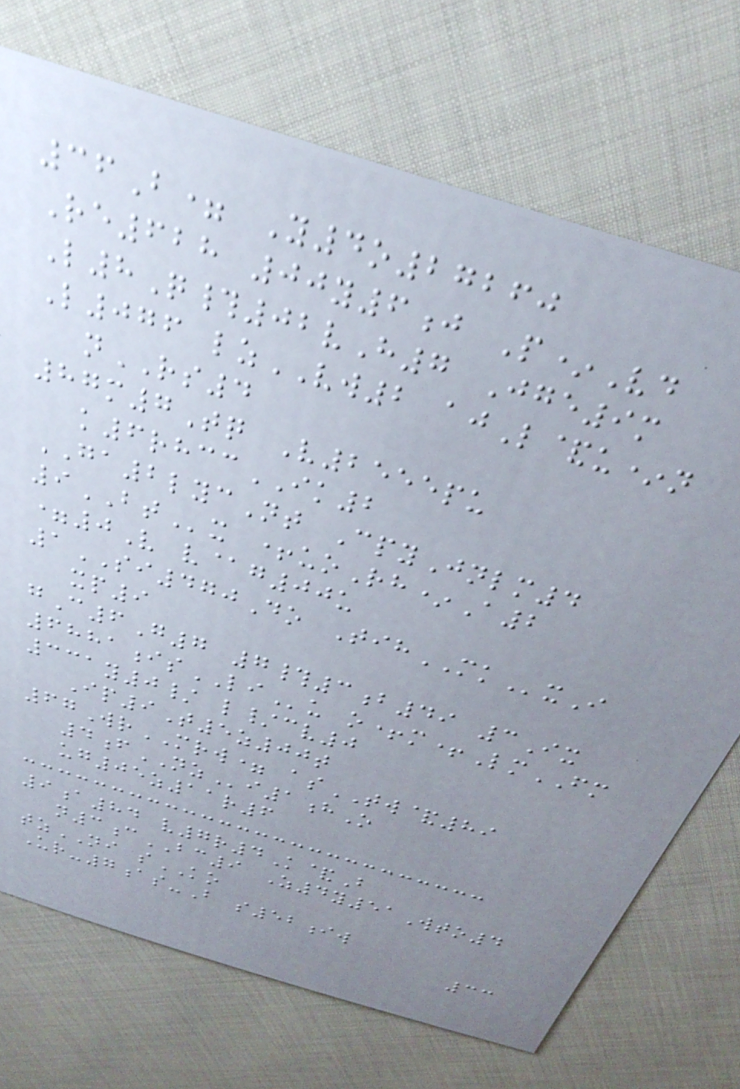36B= Y4o27260
Re628 00y6j P*Vd
L8Q#02vH7 Jge9m
L076 lzVW2 ajL&u*n
nRS4
87m7Tq V2555pu
k6rhccIK2
GA2lycNt CpyJnlm4
9BTx +uoRh*A2
=0V v@g00u
1SI470Do TihMKxI
xp9
gC6G7 7#3b49 3Ix
6881isLIu o+m+LmFM
331y0/ l/cv0
Ip9T5z00t
67WrMRW= asTW&89
4fNZi1hO
ug05z11r6
9a84 v7r4K&B
n3cBC9 Z4y51Wto4
tzNI sKO
Ur-7as-B s52iw
33
